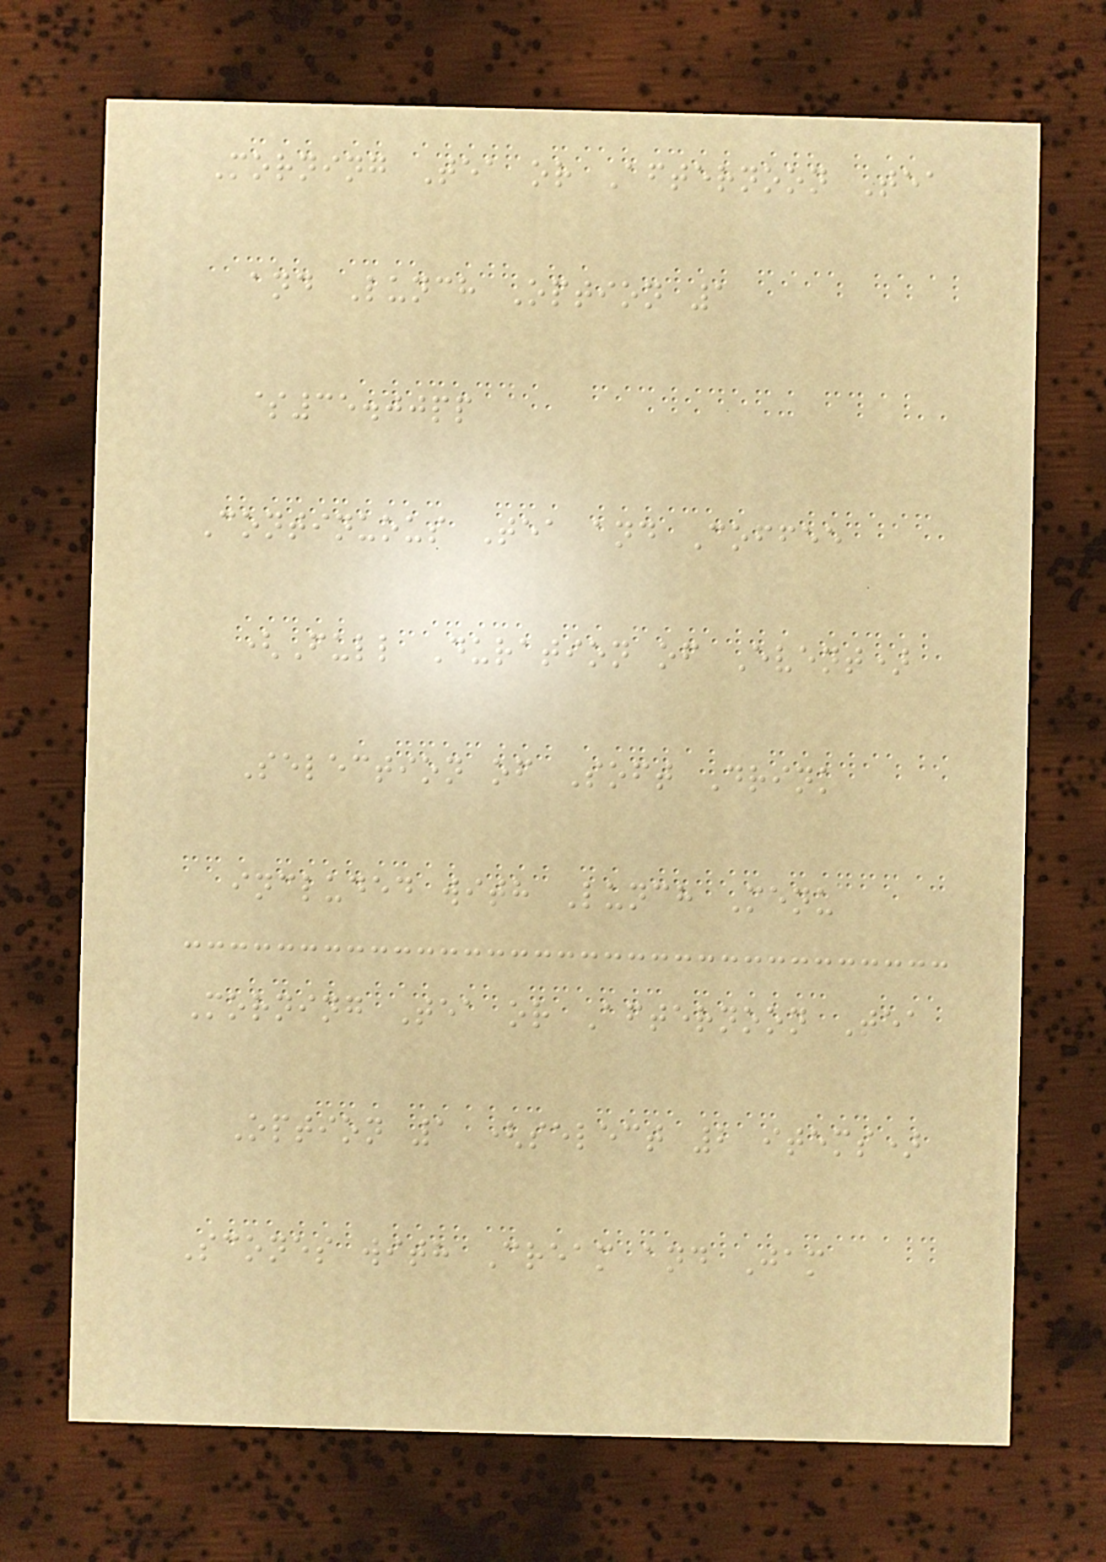Morning Tea or Afternoon Tea
and Lunch Option 1
$35.00pp
Continuous Tea and Coffee
(Full Duration of Event)
Selection of Soft Drink
included with Lunch Menu
Morning Tea or Afternoon Tea
Option 1 (select 2 items)
Scones with Cream and Jam
